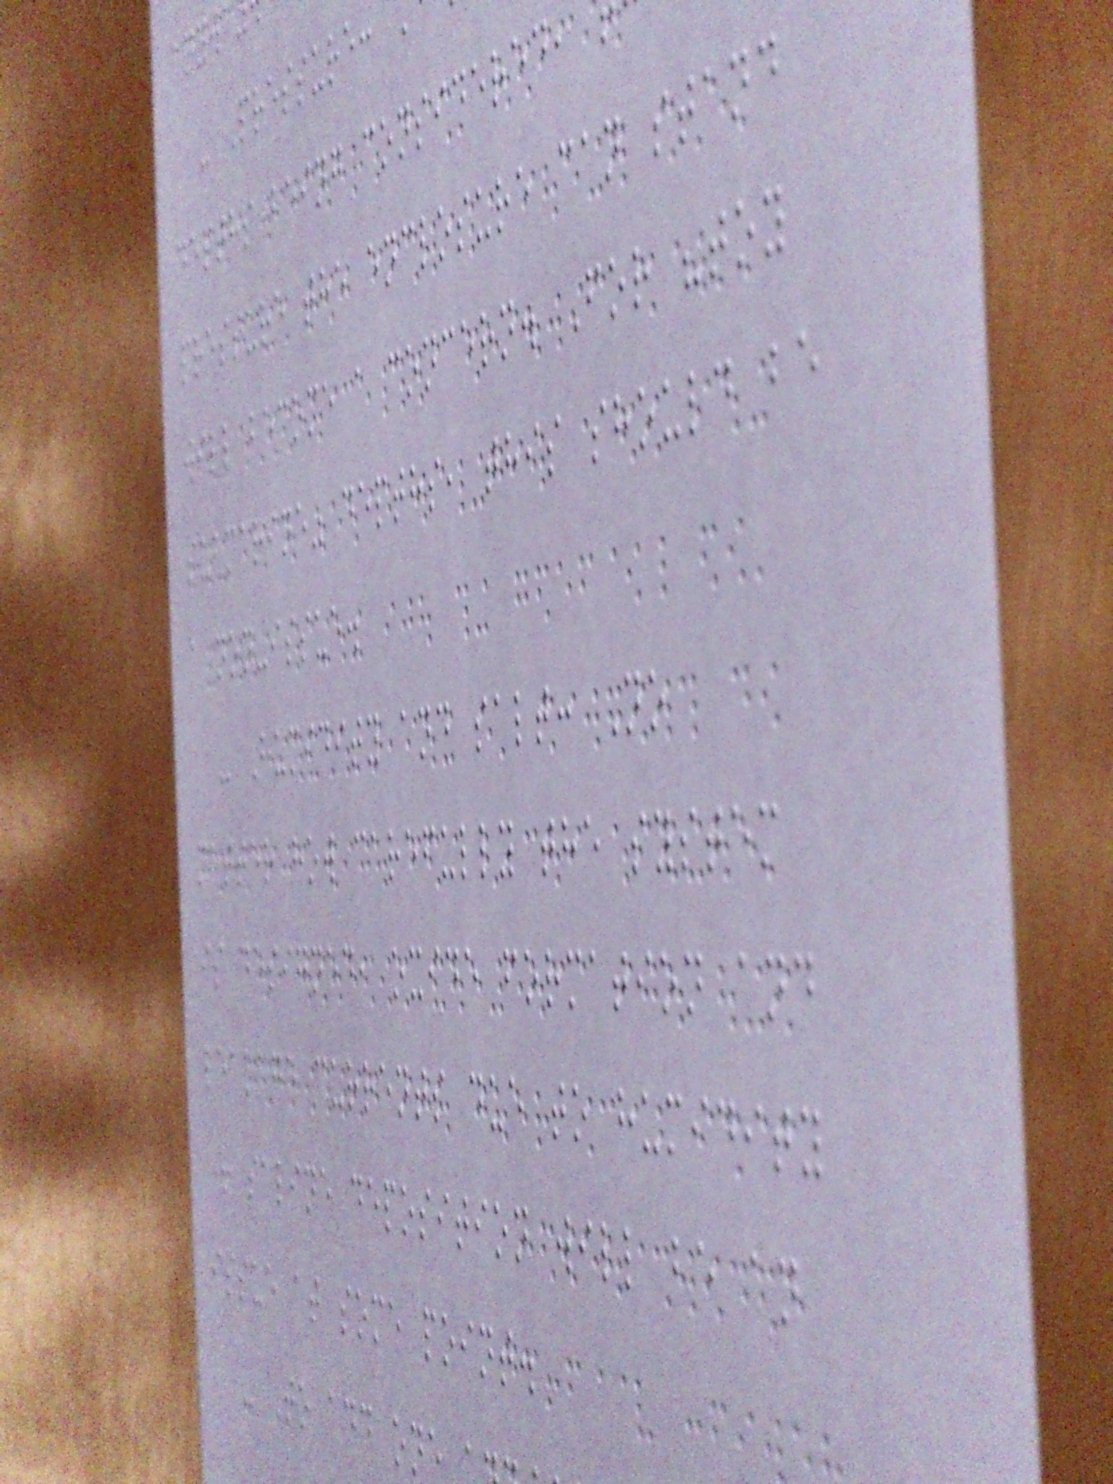anyw
- Pressure:
depths being considered,
pressure the enclosure can stand
will become a concern. For "toy
submarine" depths, this should be
a non-issue.
- Humidity and salt: No
matter how carefully the system
is designed, oxide formation and
leakage currents due to humidity
+ saline deposition will be an
issue at some point.
- To add one
